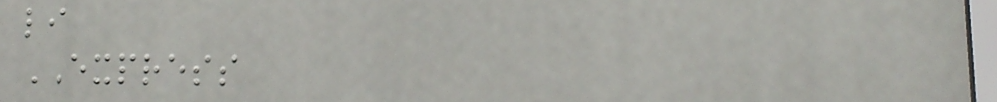li
EXPRESS
